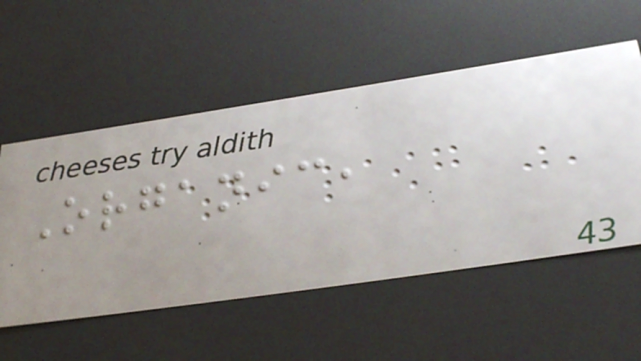Organic,
